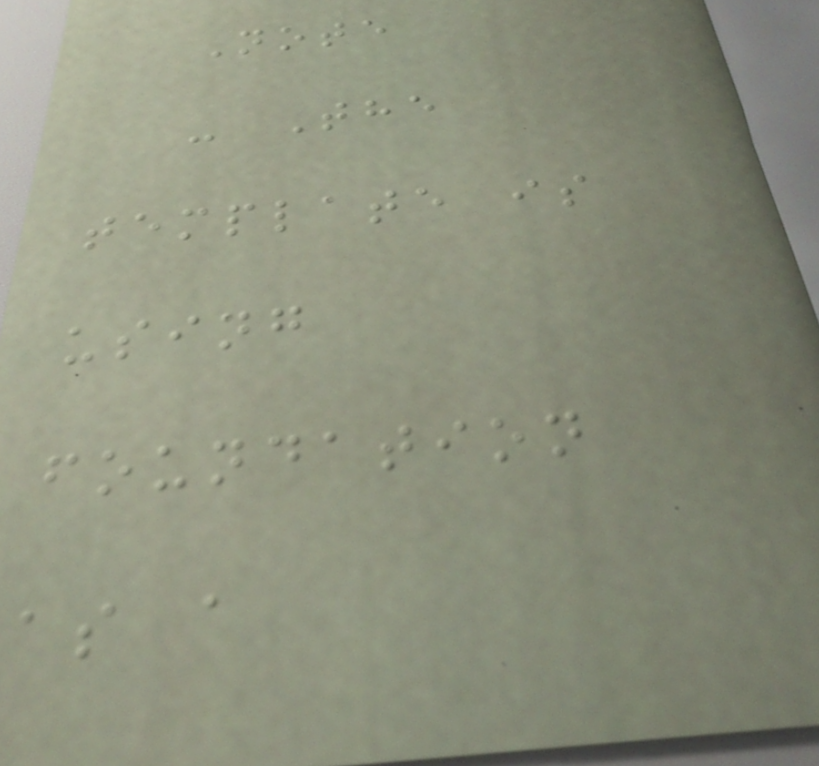Note
- The
template is
using
foundation
as a
